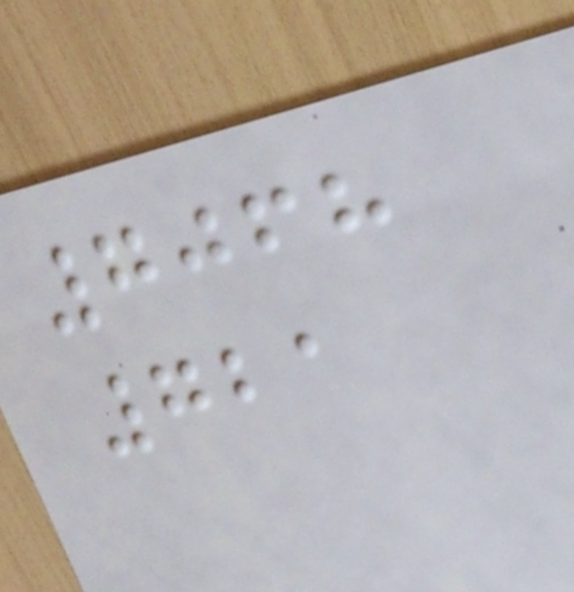7068
721
